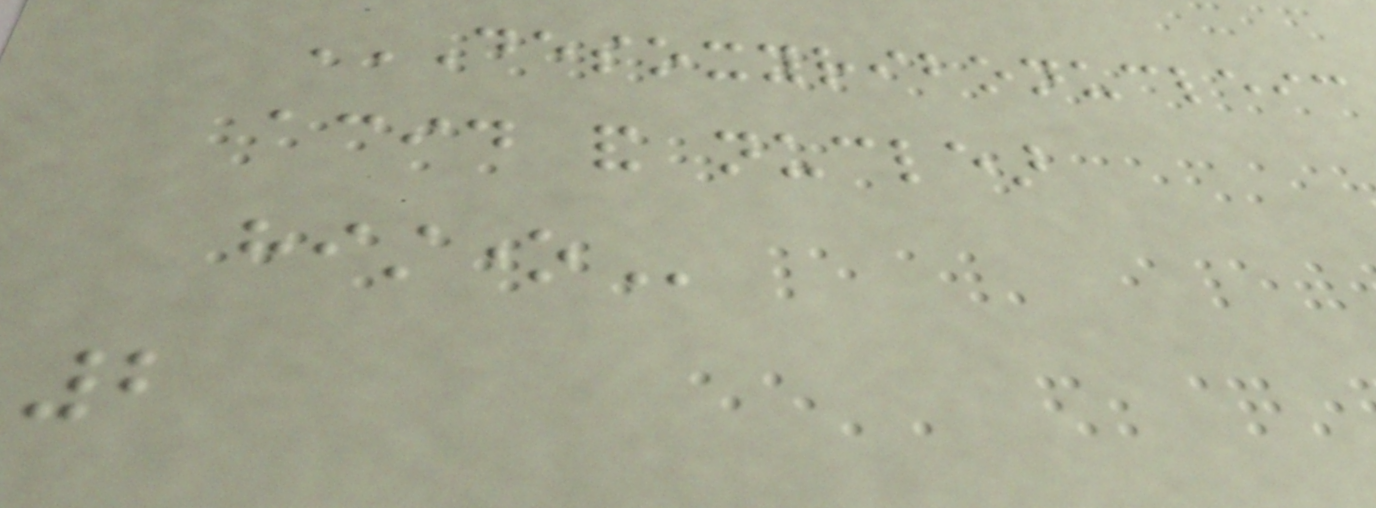DESOXYRIBONUCLEIC
ACID AND NUCLEAR
HISTONE
2
